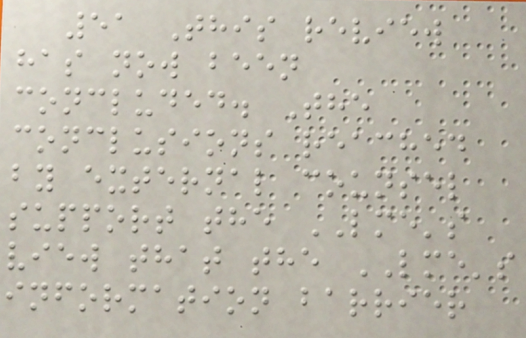51 This review
has now been
concluded. The
conclusions reached
by external counsel
support the LME's
view that the LME's
information barrier
